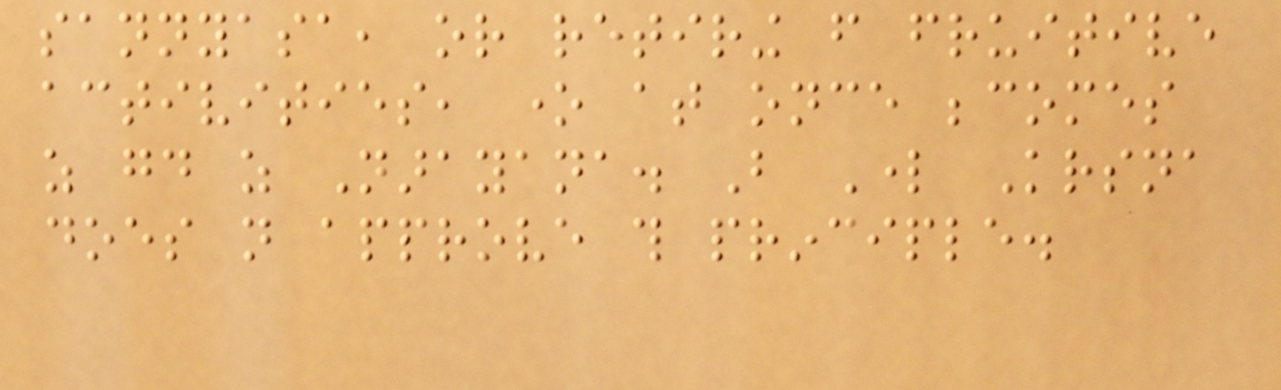sannyasa, or retiring from fruitive
activities, one at once becomes
as good as Narayana. But Lord Krsna
does not approve this principle.
